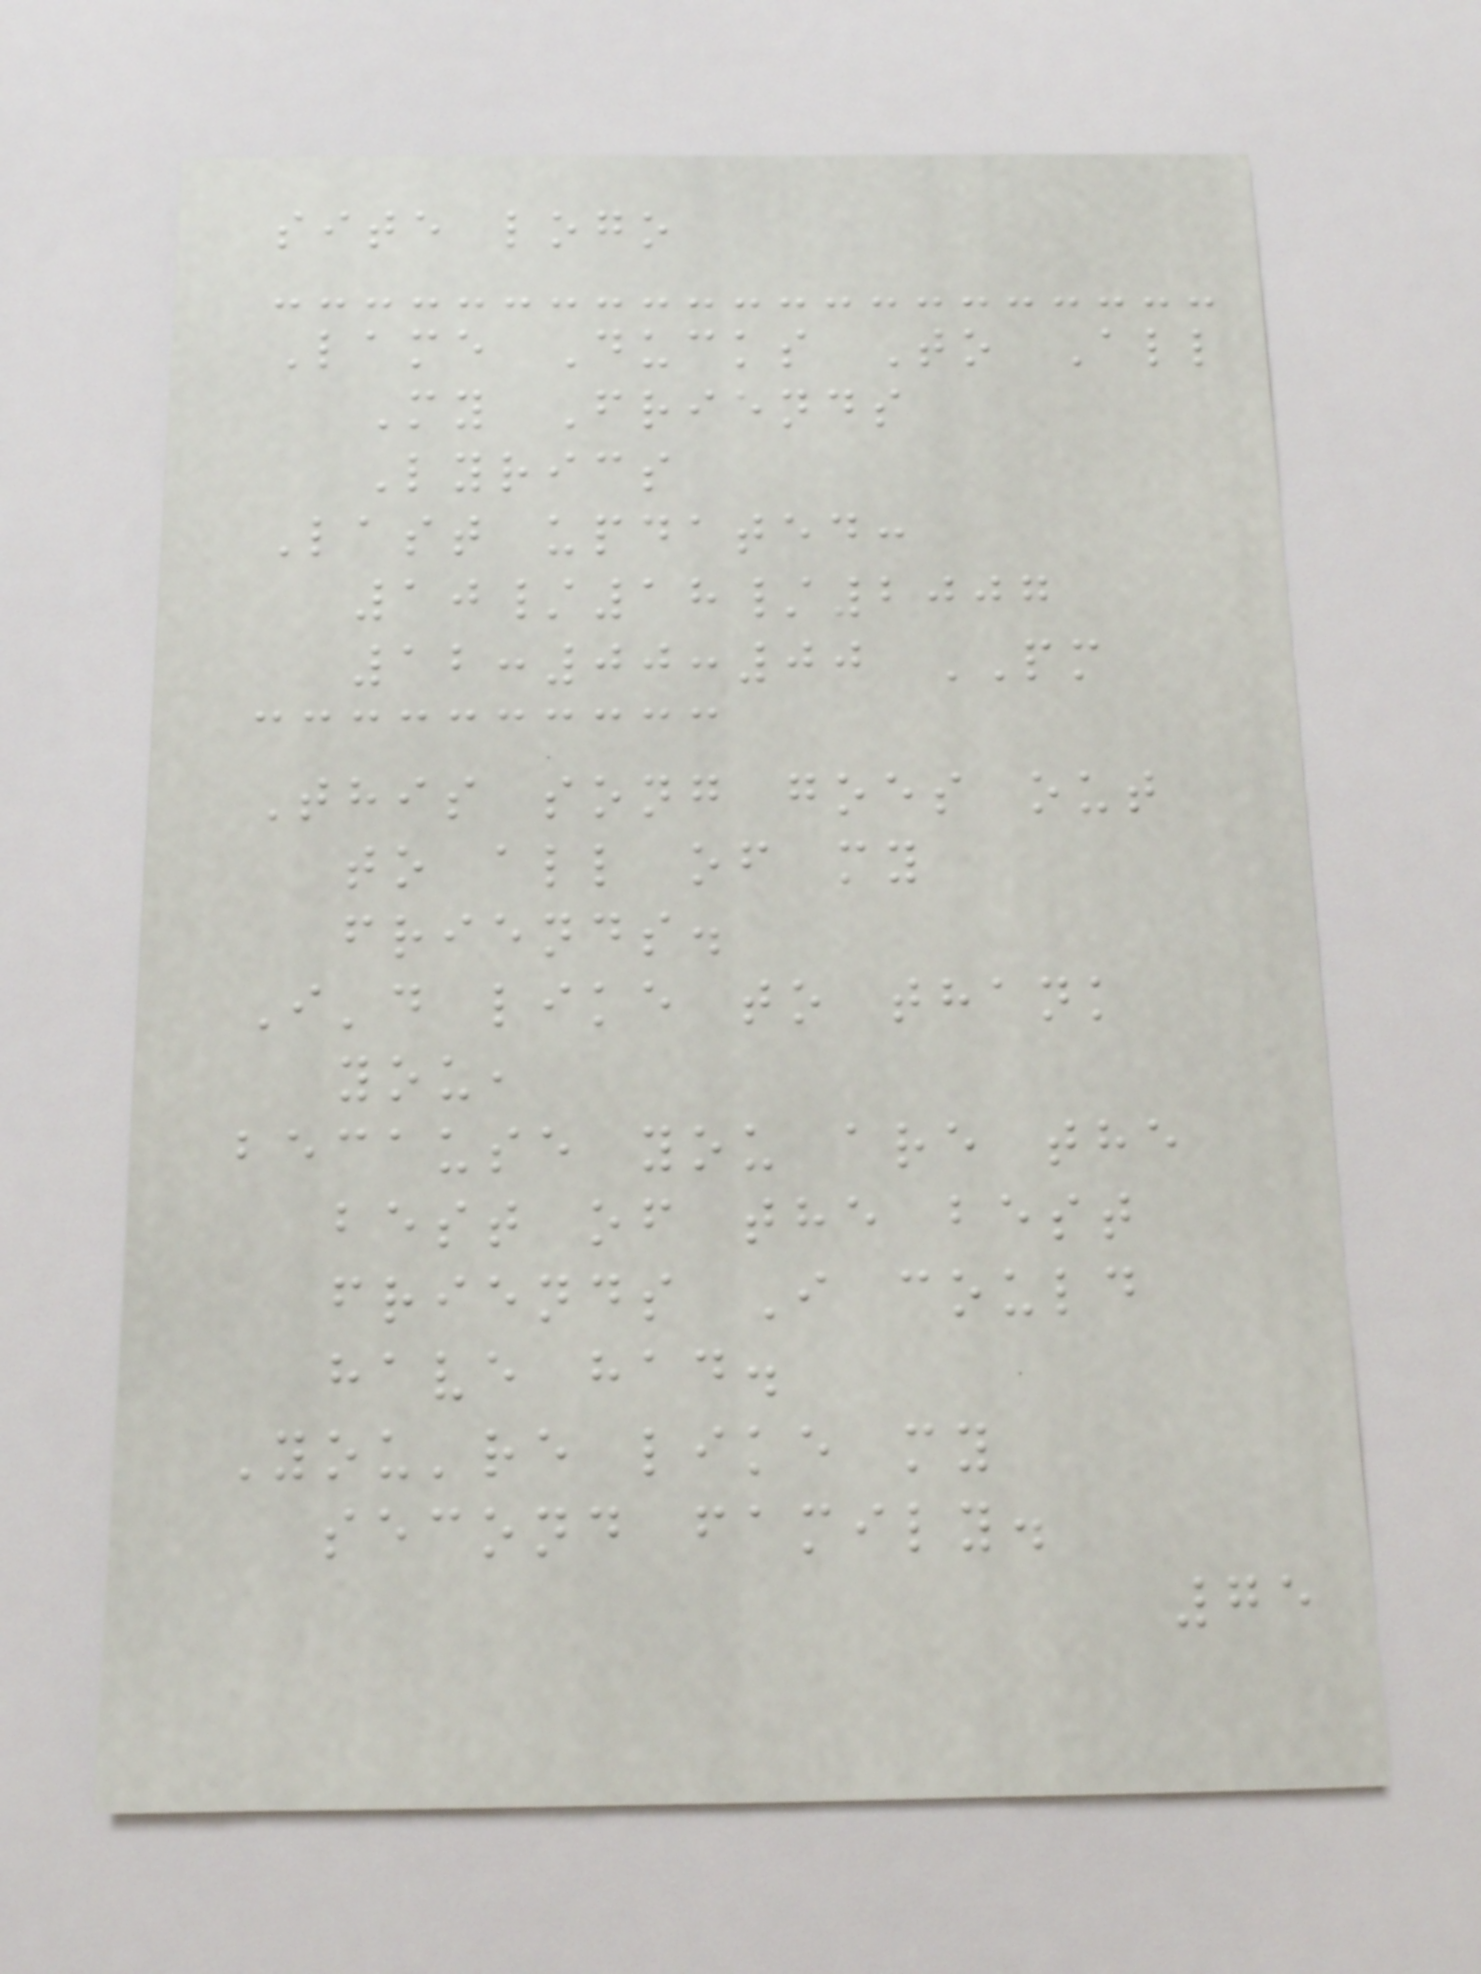site logo
Lame Ducks To All
My Friends
Lyrics
Last updated:
10/18/2007
12:00:00 PM
This song goes out
to all of my
friends.
I'd like to thank
you,
because you are the
best of the best
friends I could
have had.
You're like my
second family.
75
